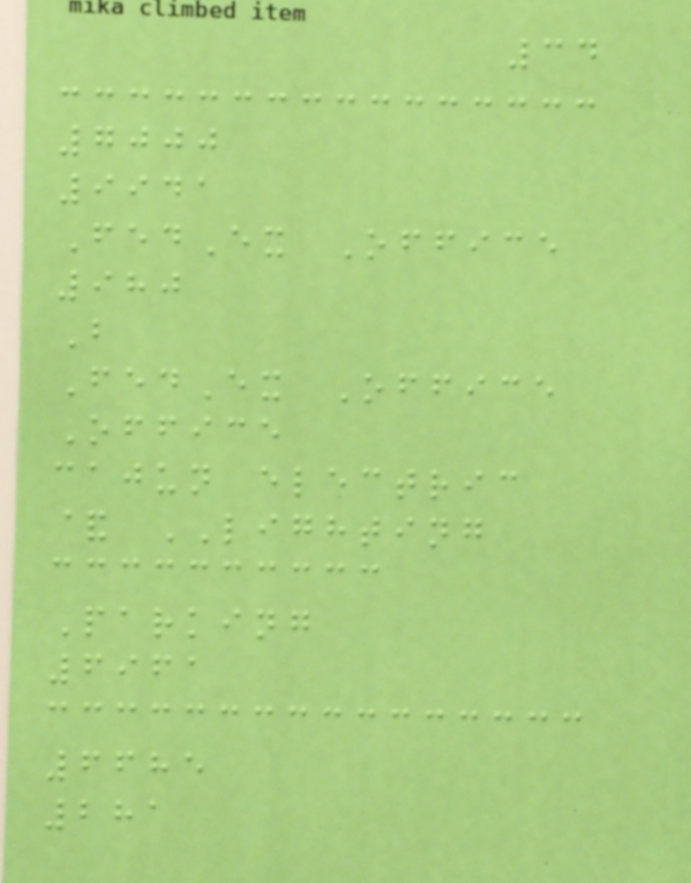34
7000
9941
FedEx Office
980
B
FedEx Office
Office
cajun electric
& LIGHTING
Parking
6961
6685
281
